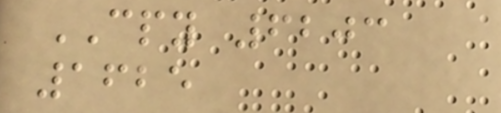CPY 6203
1625
